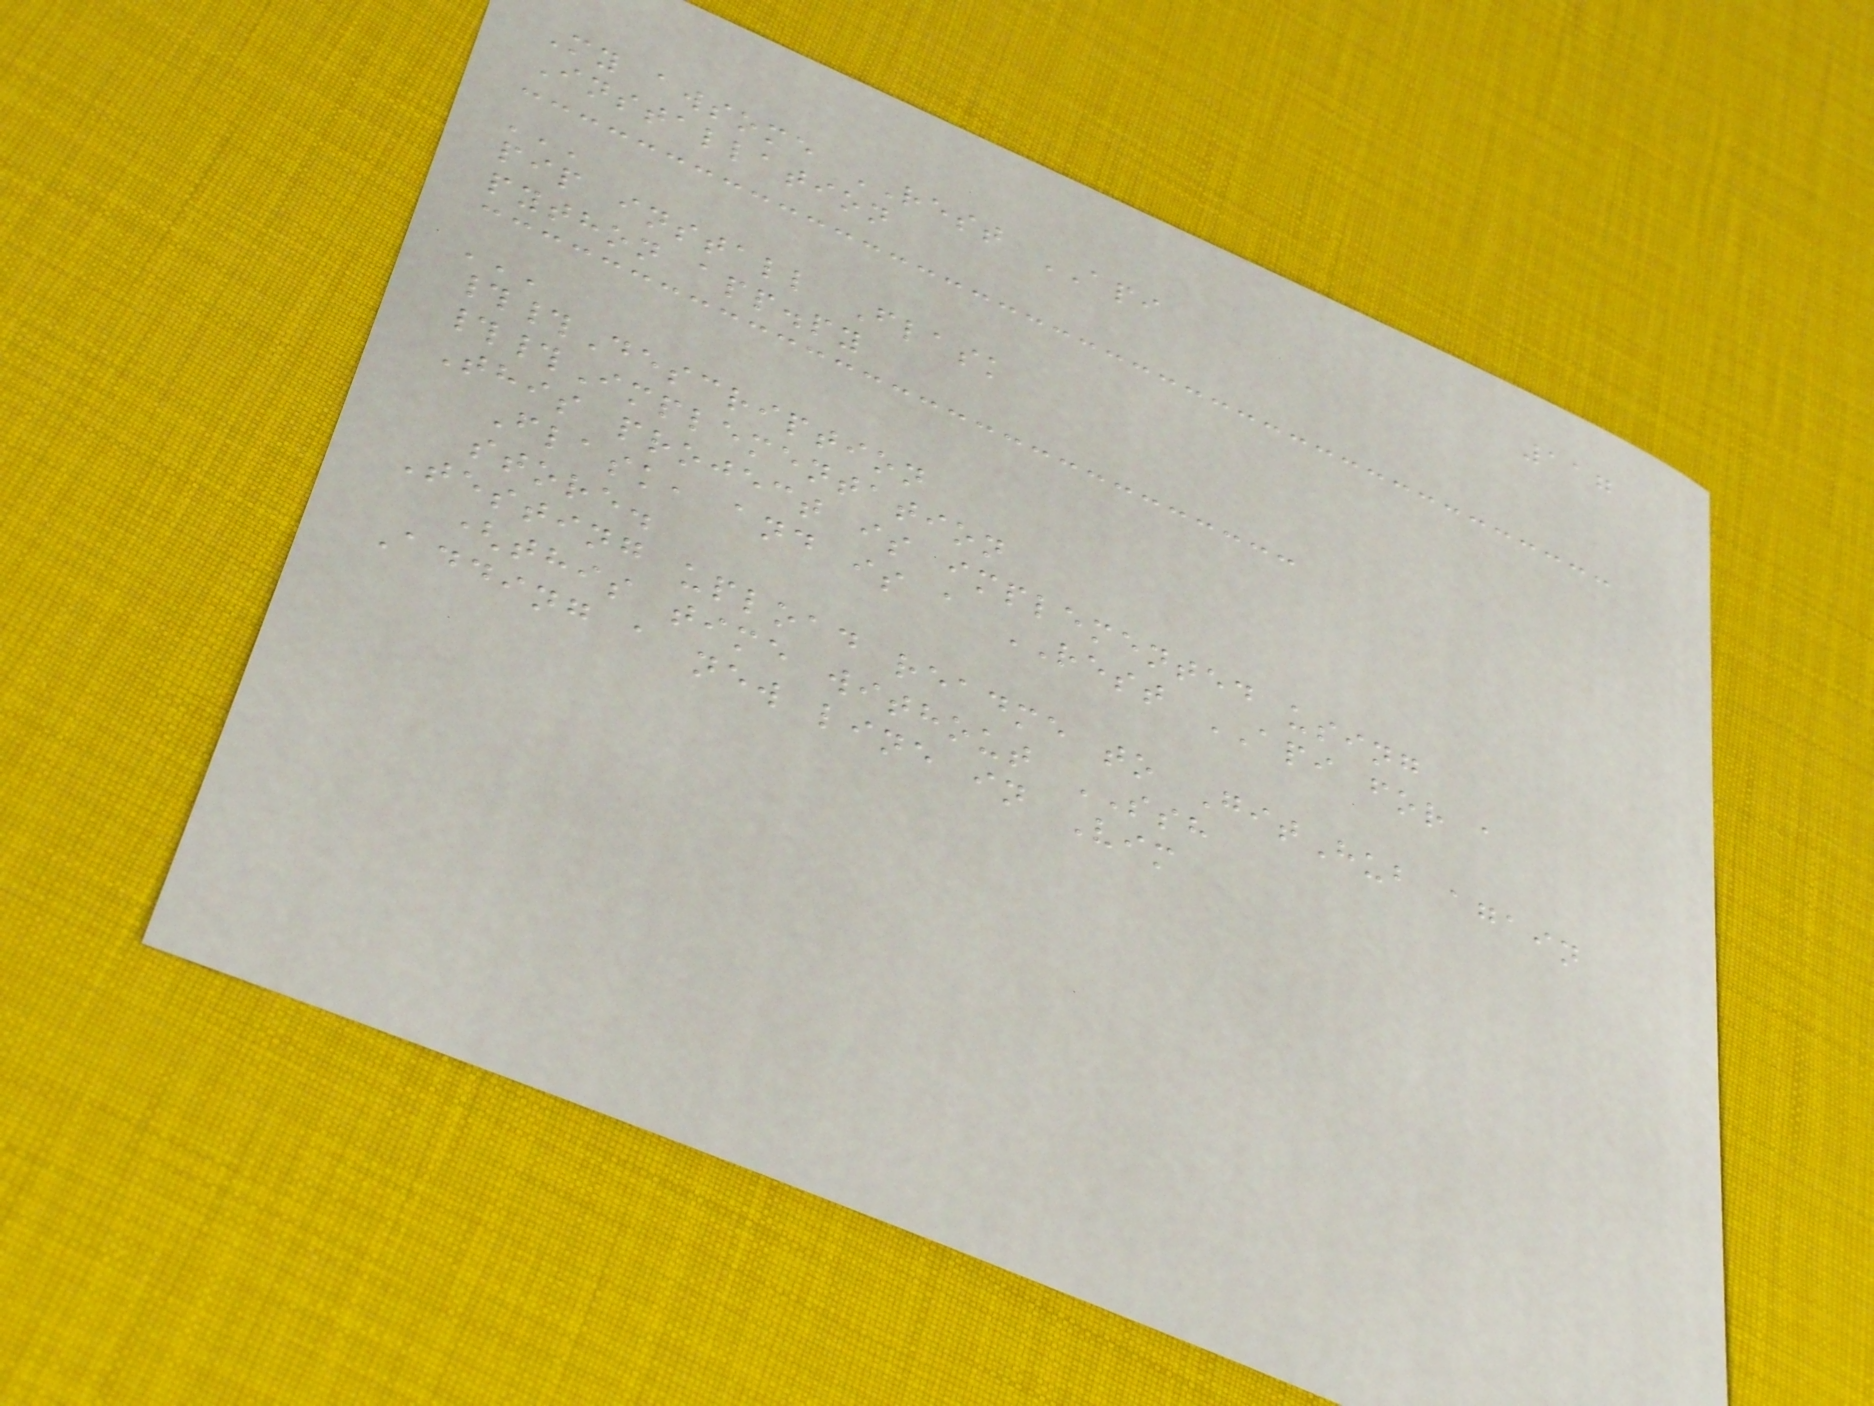117
My awsome REST API
Installation
'''
pip install Flask
python app.py
'''
##Description
##Implementation
This project is implemented using
Flask, and is a REST API for a
store.
Testing upload readme to GitHub again
(this time without SSH
Adding a new line in Vim
